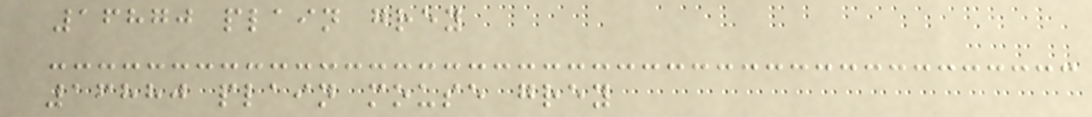16870 plain grey
16880 plain mouse grey
